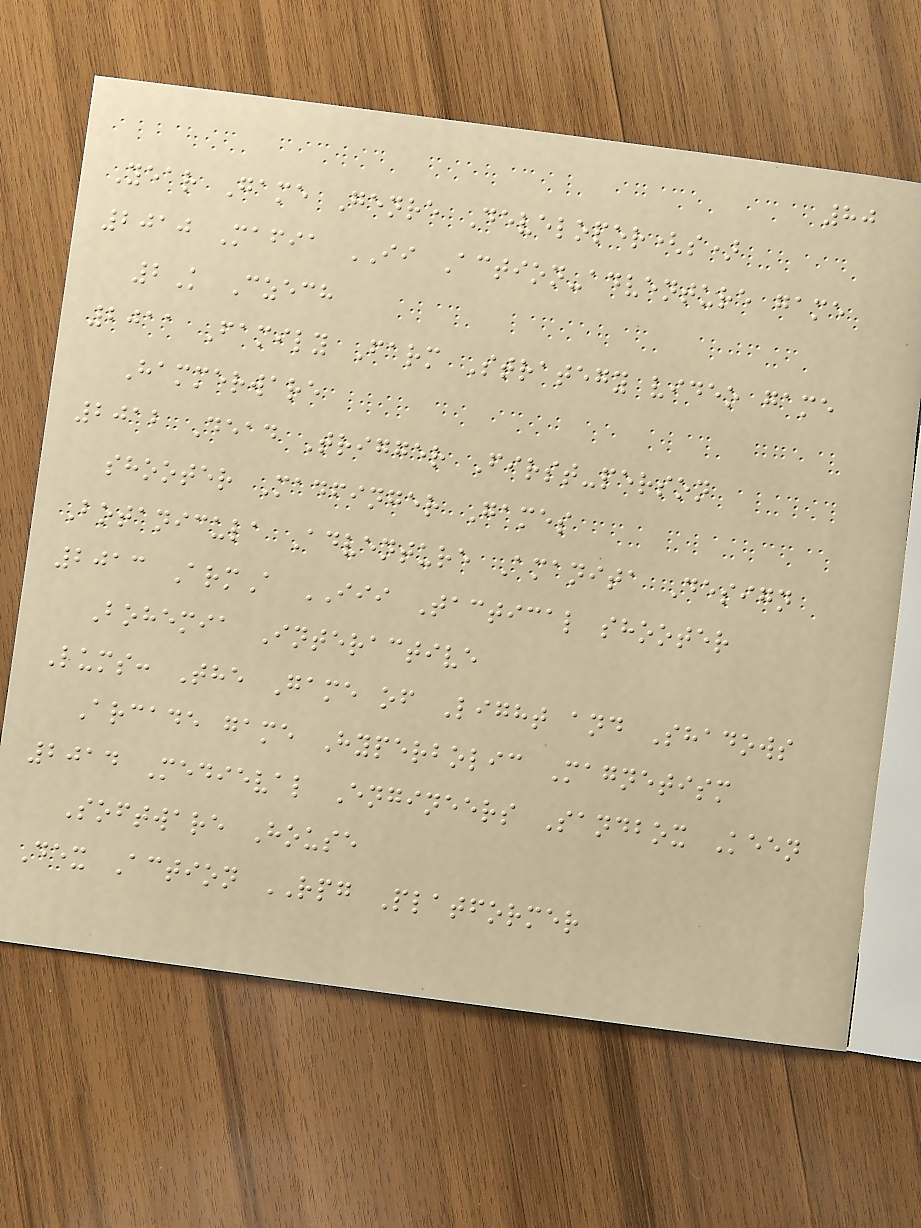80
Year Game Genre Developer(s)
2010 Mafia II Action-adventure game
2K Czech
2011 Family Farm Strategy video game
Hammerware
2012 Dead Trigger First-person
shooter Madfinger Games
Botanicula Adventure Amanita Design
2013 ArmA III Tactical shooter
Bohemia Interactive
Lums: The Game of Light and Shadows
Arcade game Hyperbolic Magnetism
2014 Medieval Engineers Sandbox Keen
Software House
Dex Action RPG Platformer
